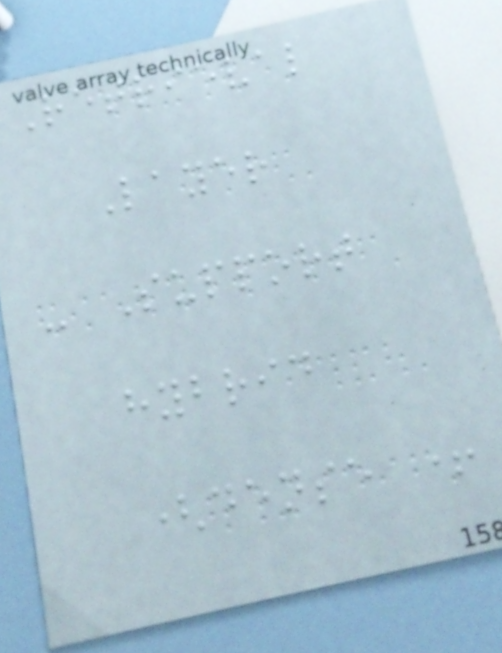Retrieval
Layer
- Support
hybrid
(dense +
